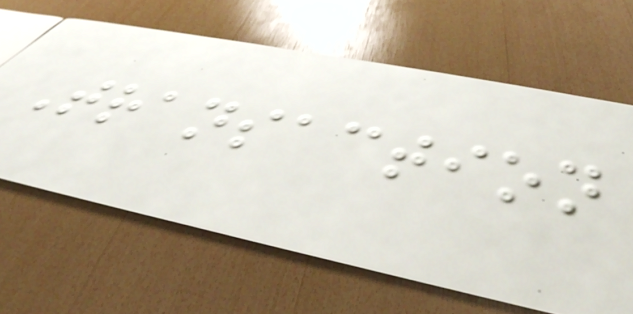Transaction
